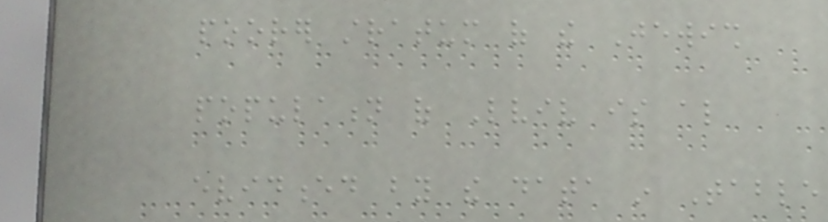poorer stratum of the Jewish
population of Lviv is also
evidenced by the data in Table
